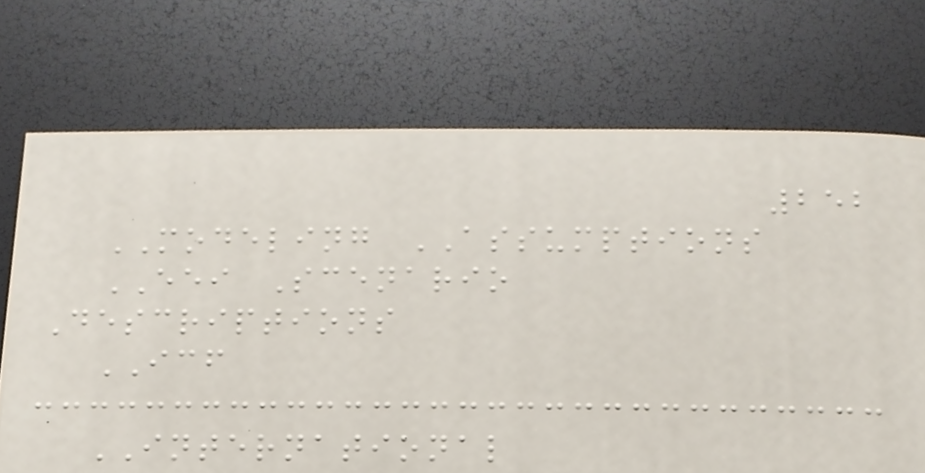252
MODELING ASSUMPTIONS
EEI Scenario
Descriptions
ICF
INTERNATIONAL
